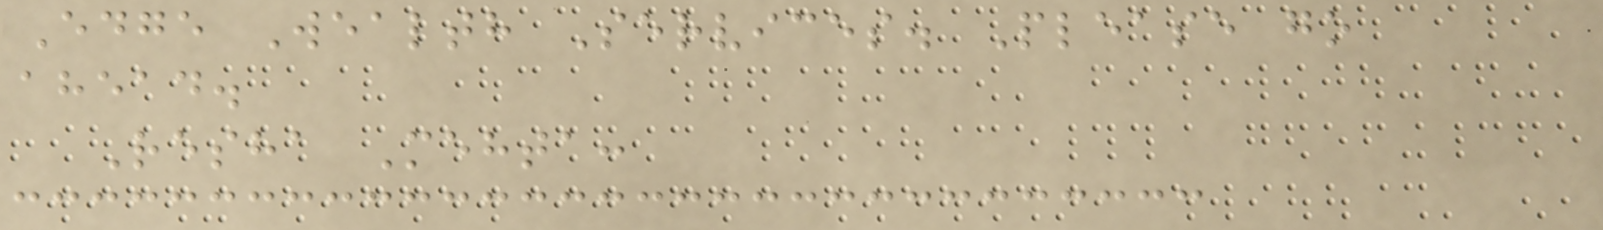Edge Wealth Services. Please go
ahead.
Resha Mehta:
